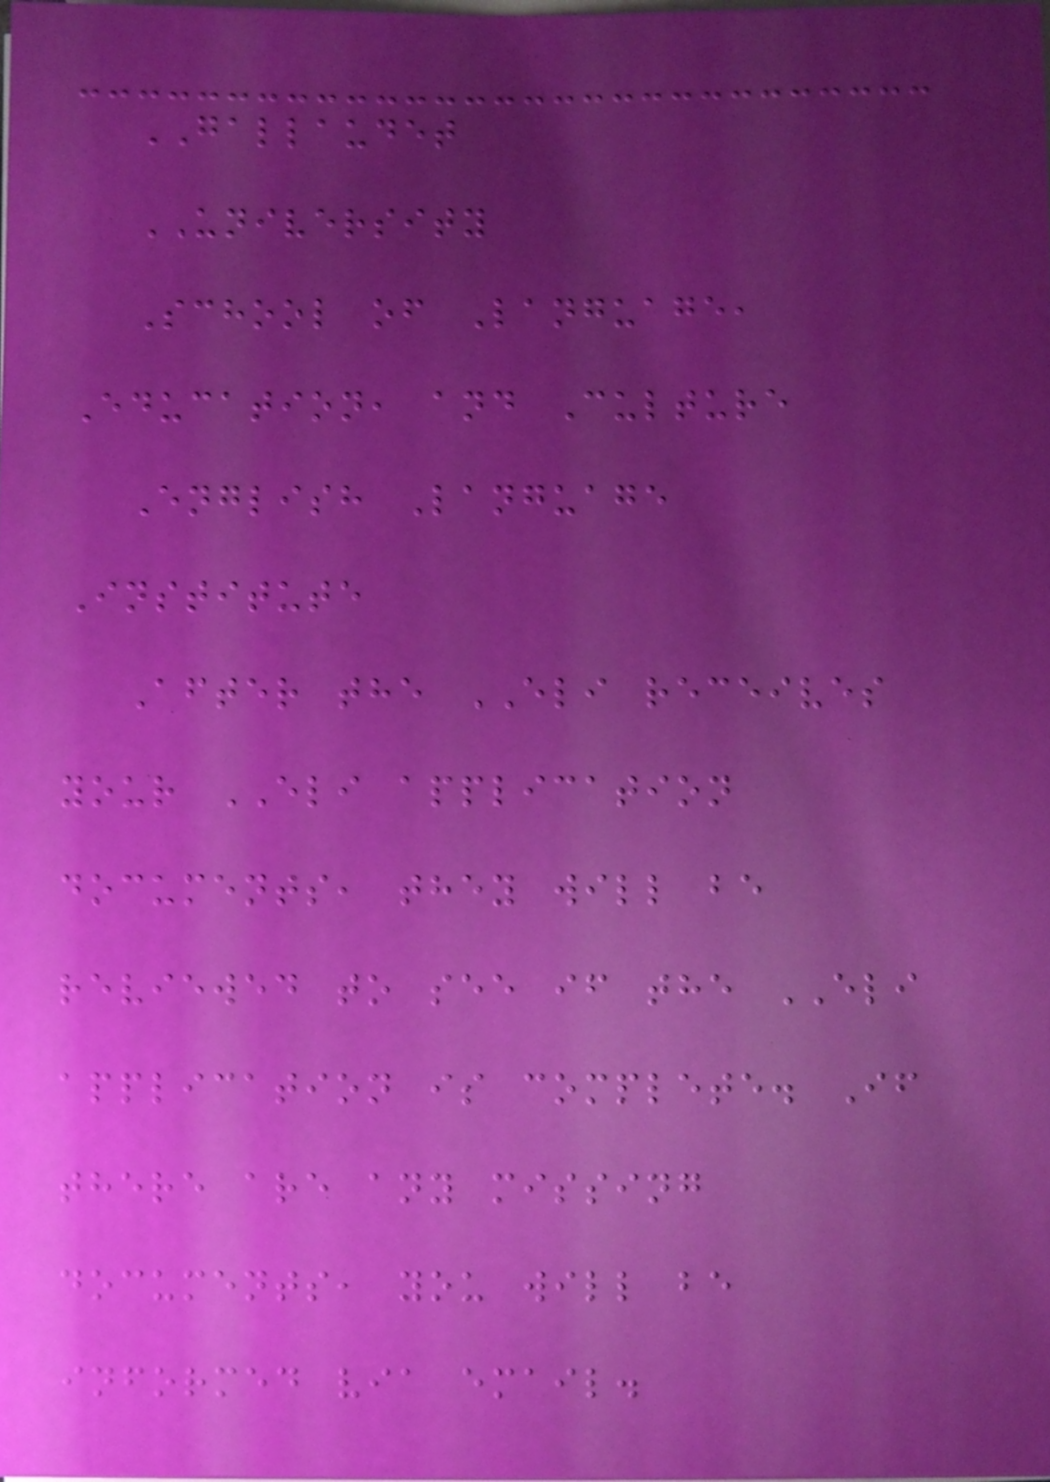GALLAUDET
UNIVERSITY
School of Language,
Education, and Culture
English Language
Institute
After the ELI receives
your ELI application
documents, they will be
reviewed to see if the ELI
application is complete. If
there are any missing
documents, you will be
informed via email.
